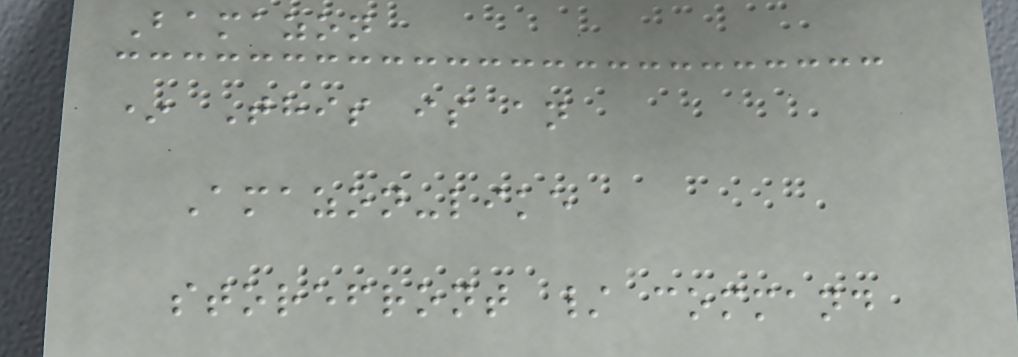Bamazon
* This is an
Amazon-like
storefront / command
